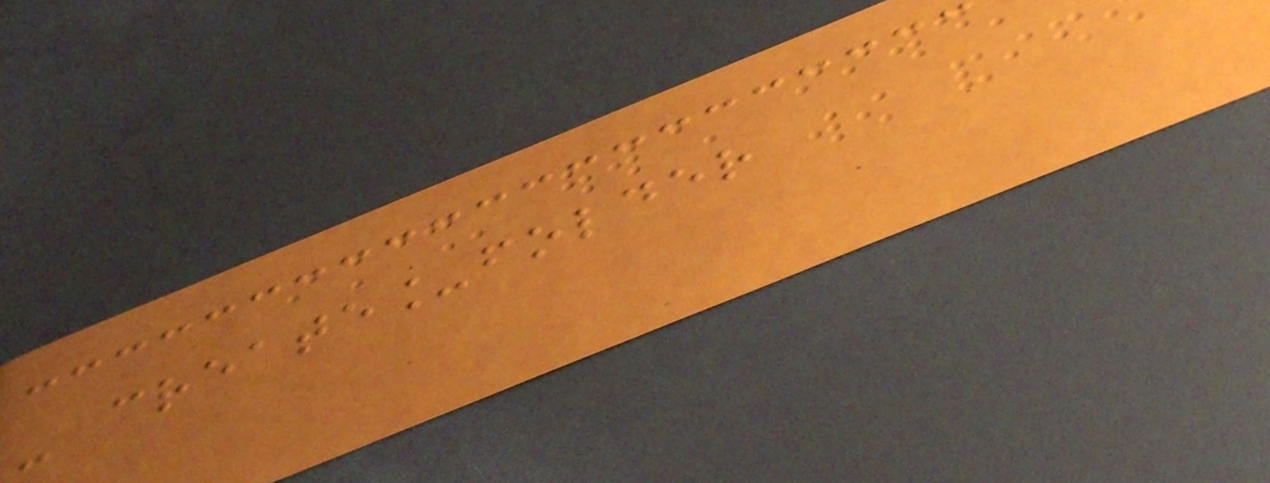- create_folder
